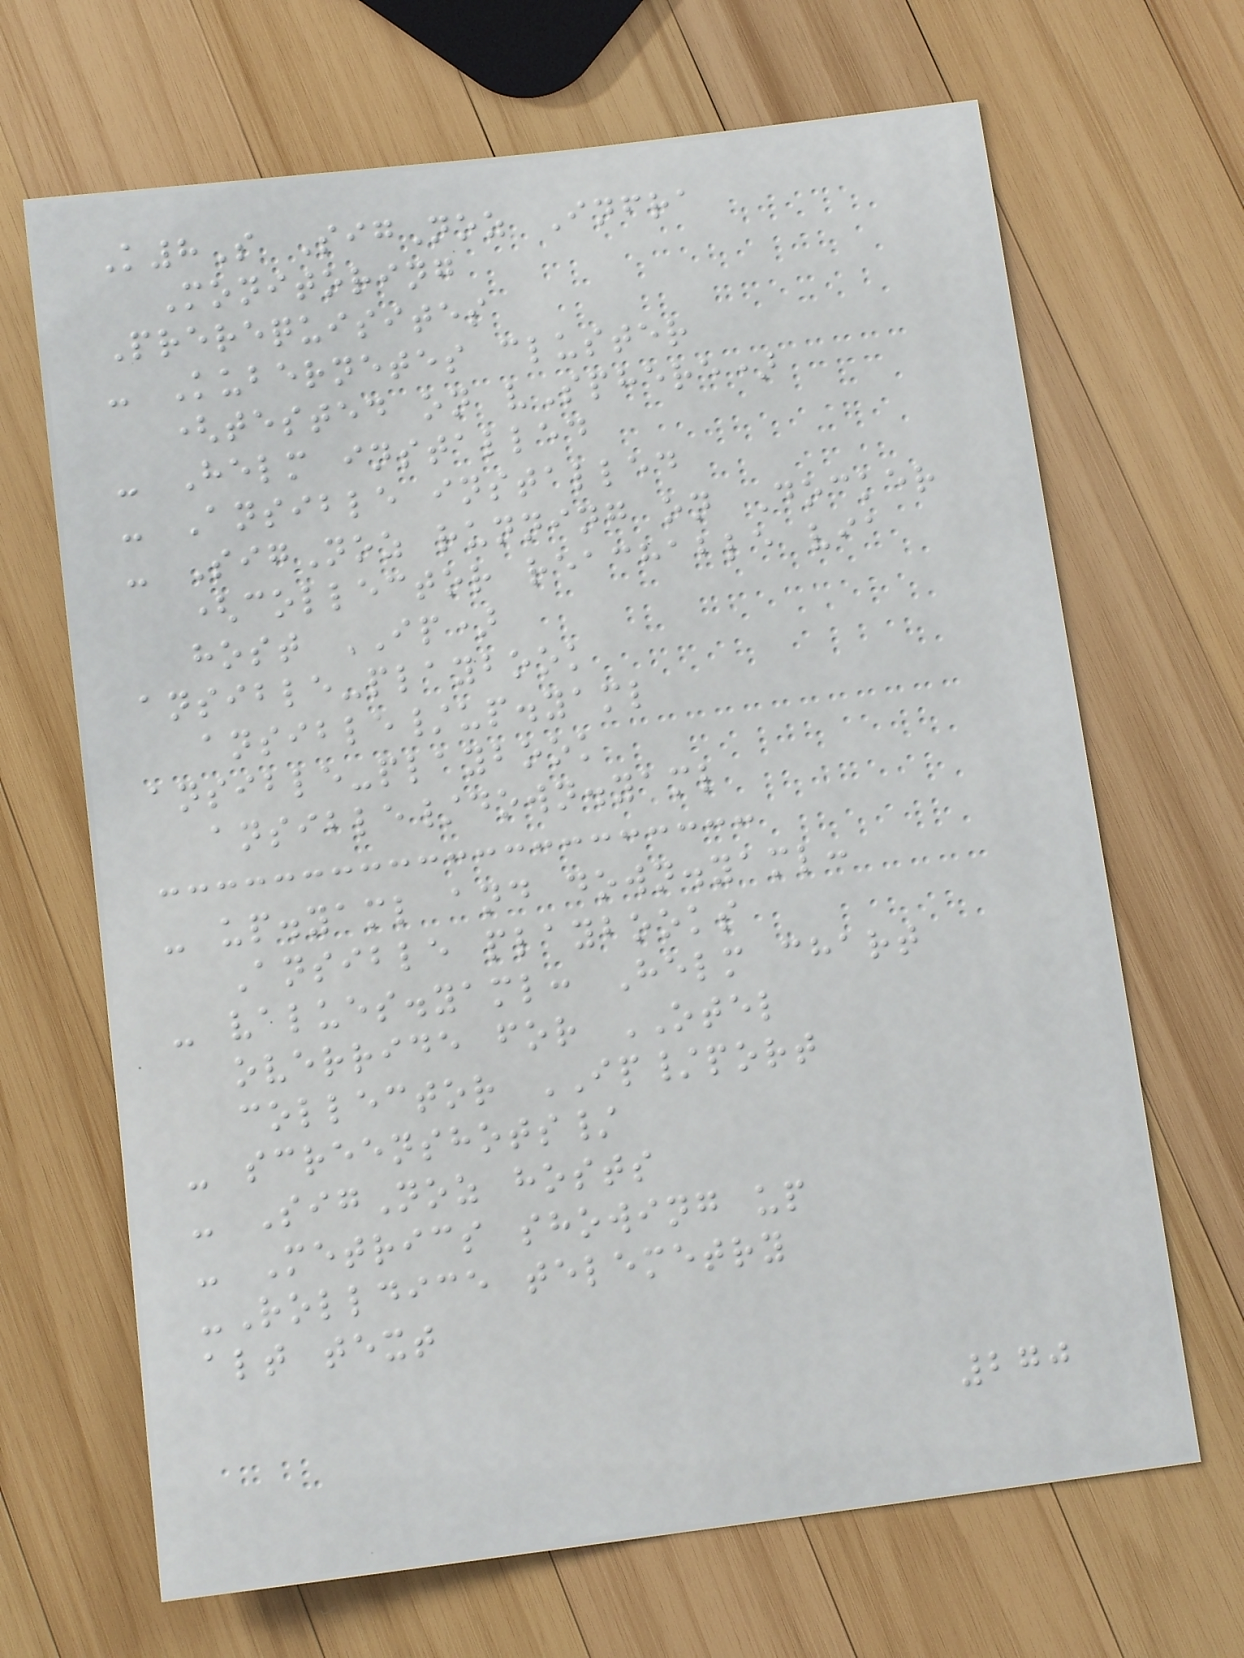K8S SigNoz Infra
Monitoring
Prerequisites
- Kubernetes cluster
(tested on vSphere)
- Helm installed
- Ansible installed
- SigNoz running on Docker
(collector reachable via
host IP)
ansible-playbook
ansible/up.yaml
ansible-playbook
ansible/down.yaml
- up.yaml and down.yaml:
Ansible playbooks
- values.yaml: Helm chart
override for OTEL
collector IP/port
- screenshots/
- SigNoz hosts
- Metrics showing up
-Rolldice telemetry
alt text
270
